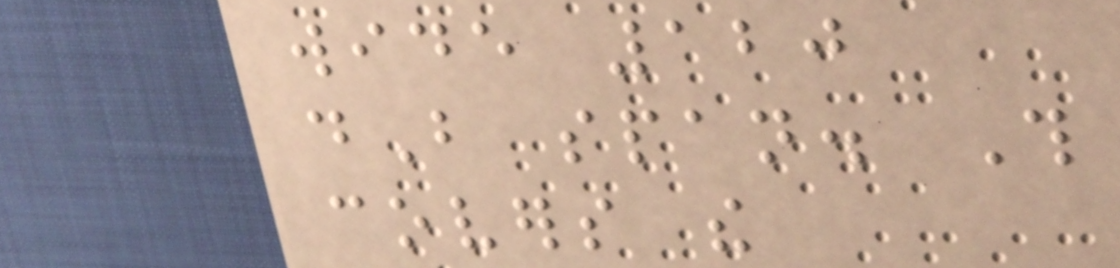wide 120
dB span. This
covers the
